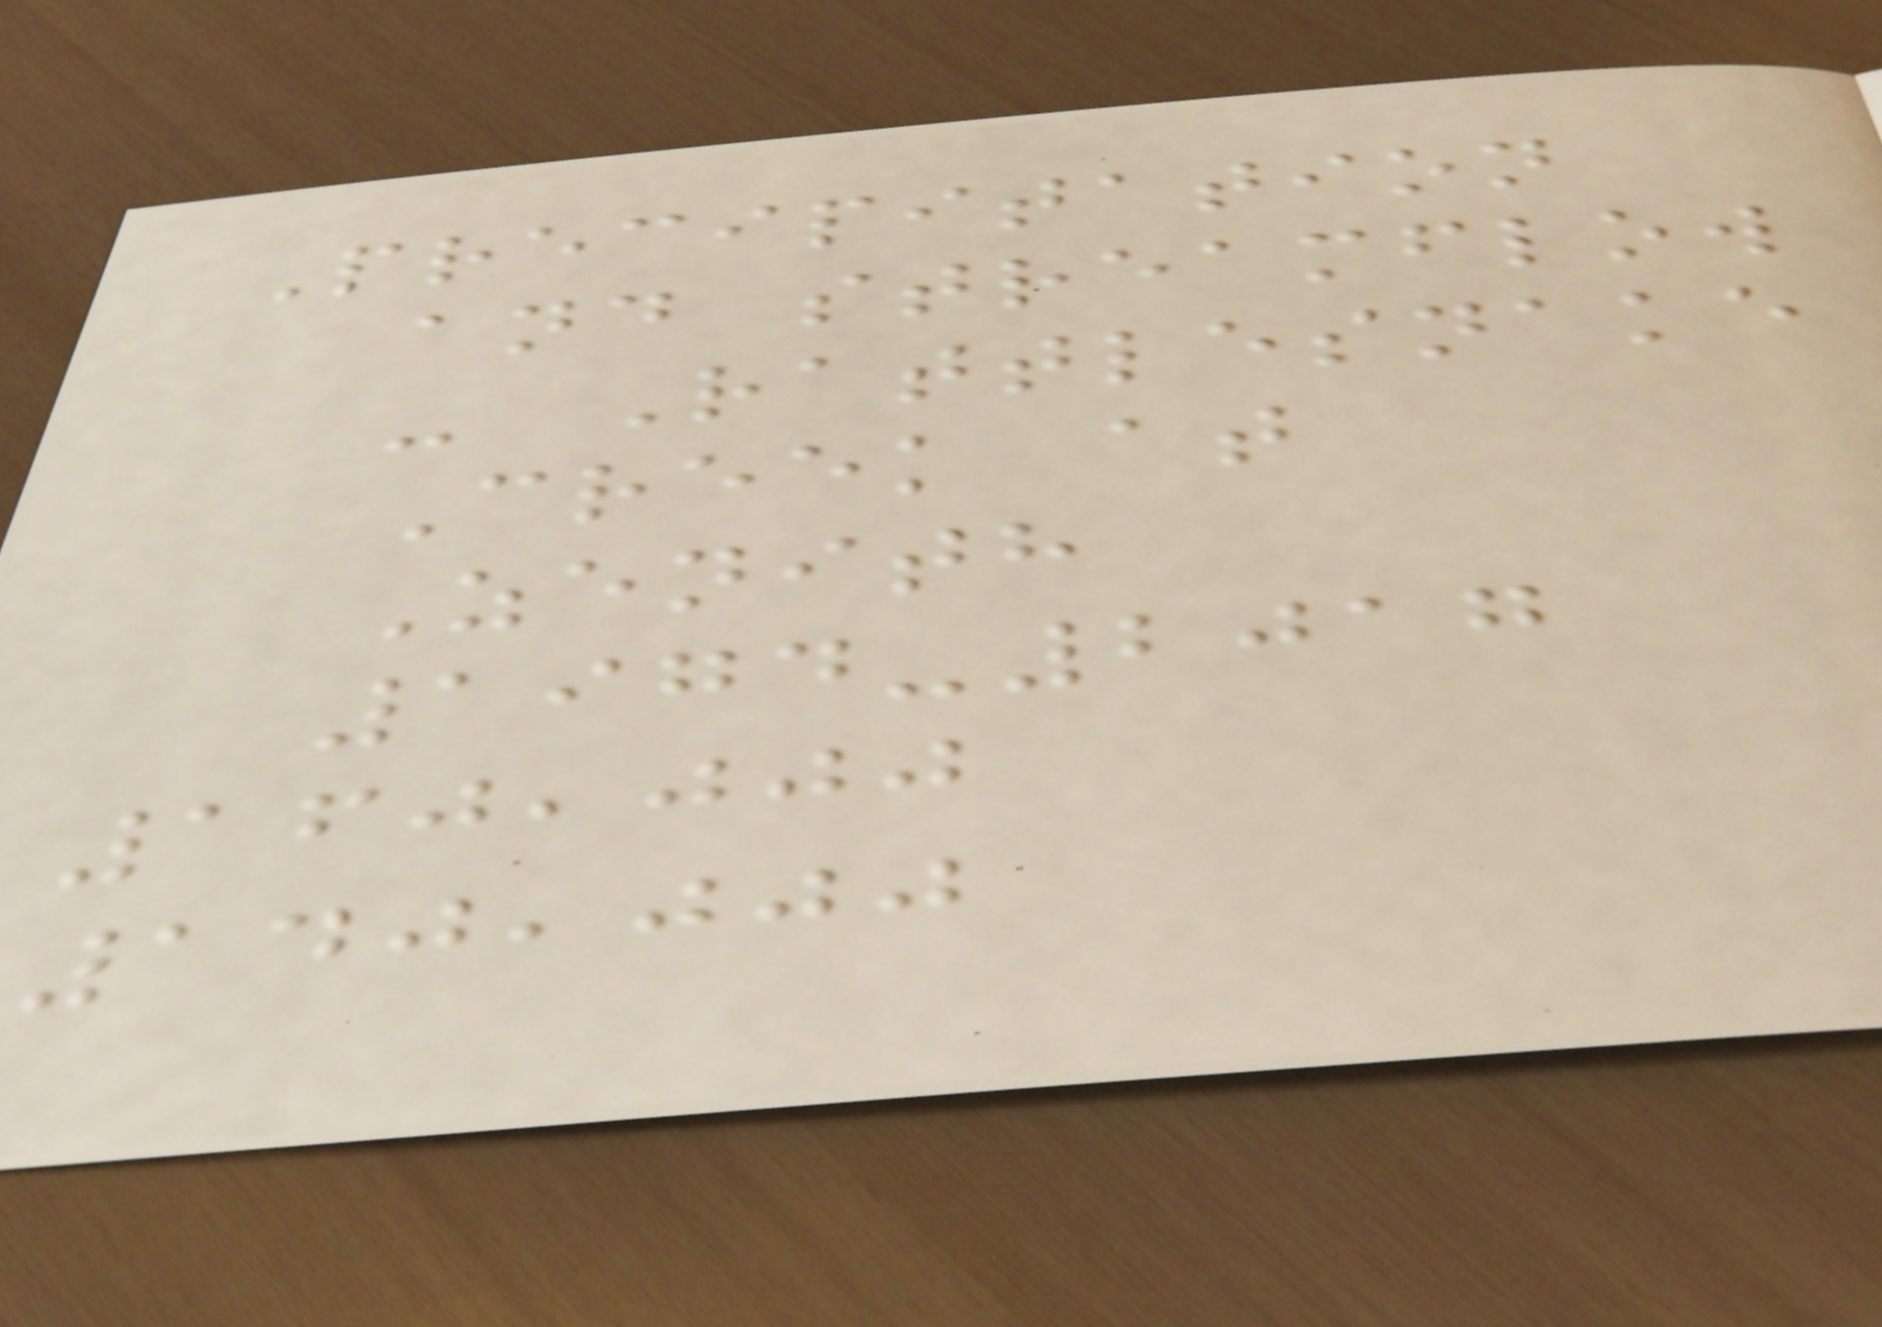Precipitation
and streamflow
- Rattlesnake
Creek at
Zenith
1974-2017
160,000
140,000
